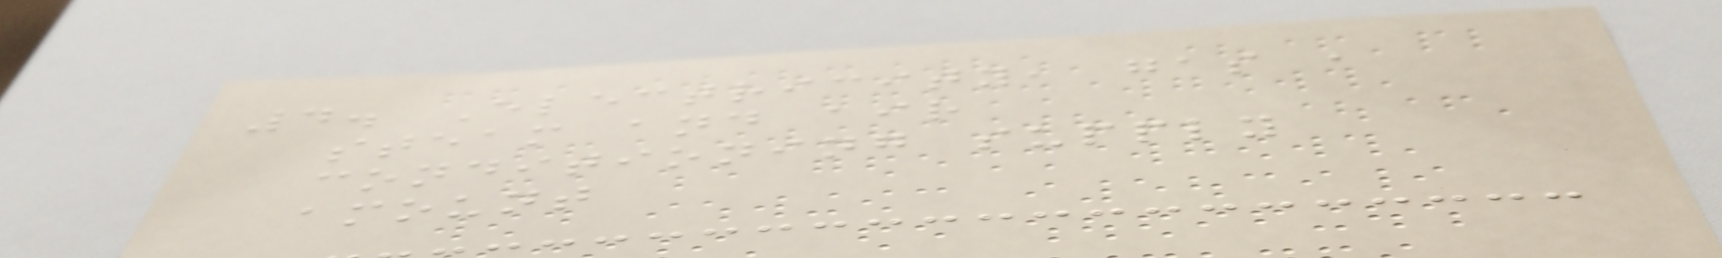4. Electricity, gas ,
steam and air
conditioning supply
amount
